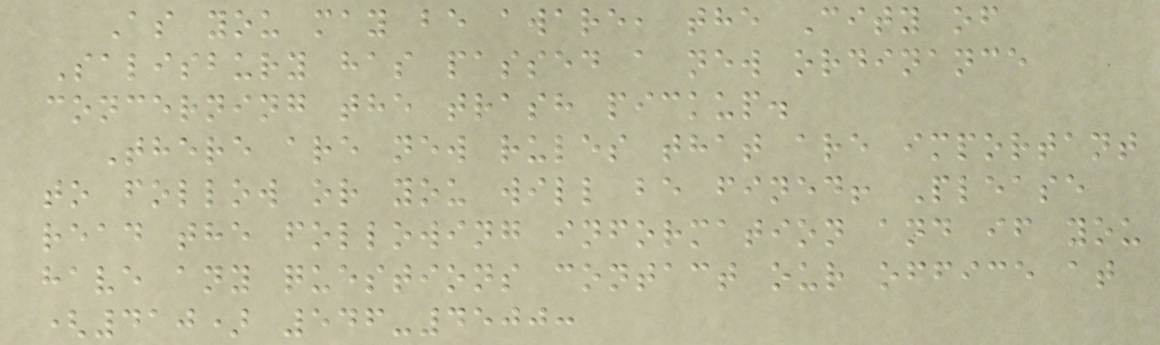As you may be aware, the City of
Salisbury has passed a new ordinance
concerning the trash pickup.
There are new rules that are important
to follow or you will be fined! Please
read the following information and if you
have any questions contact our office at
(410) 546-4500:
